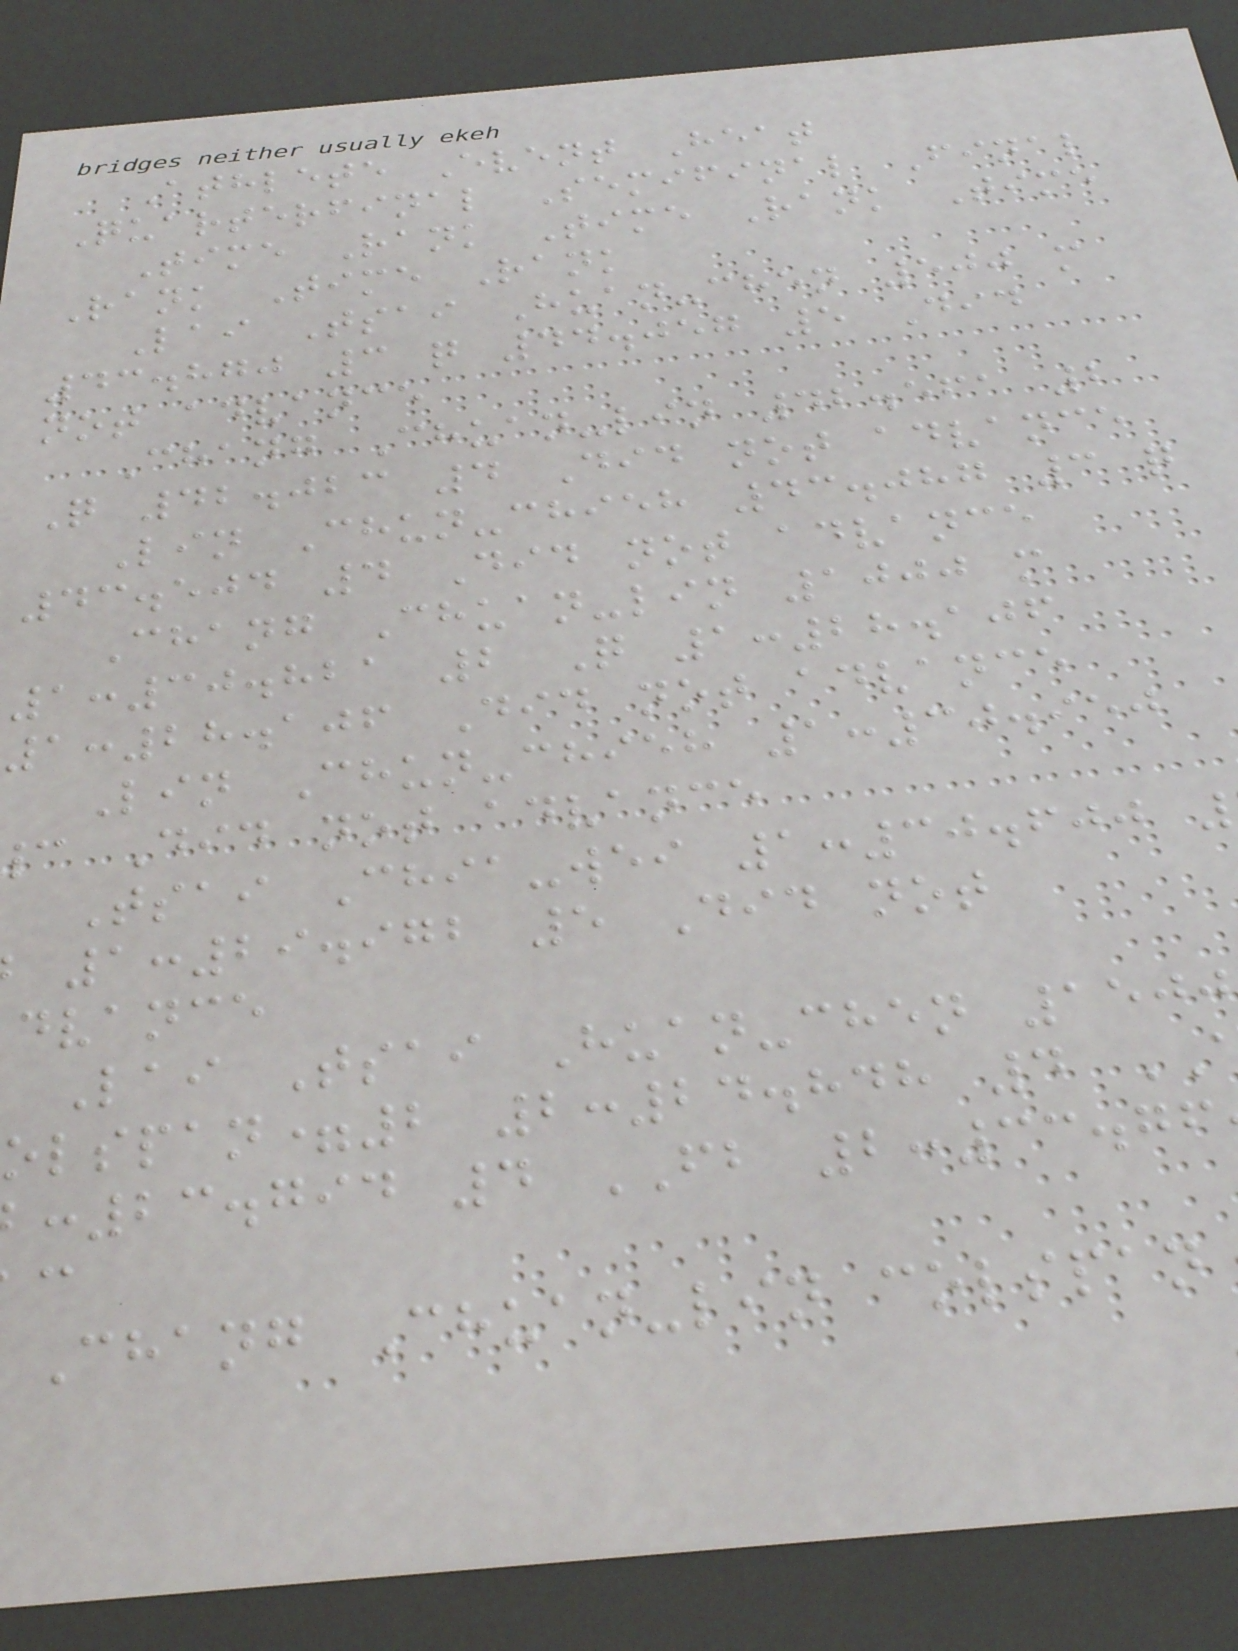Athlete Event Heat
Quarterfinal Semifinal Final
Time Rank Time Rank Time
Rank Time Rank
Lai Tsai Huan-chen 500 m
43.870 3 q 44.057 5 Did
not advance
Chang Chuan-lin 42.561 2
Q 42.023 4 Did not advance
Lin Chun-chieh 43.087 3 q
43.504 4 Did not advance
Chang Chuan-lin 1000 m
1:30.821 2 Q 1:28.106
1:28.106 Did not advance
Lin Chun-chieh 1:30.950
c Did not advance
Tsai Chia-wei 1:30.600
1:29.972 5 Did not
dvance
Lai Tsai Huan-chen 1500
olspan=2 2:24.848 4
:23.794 4 FB 2:33.76
Chang Chuan-lin colspan
